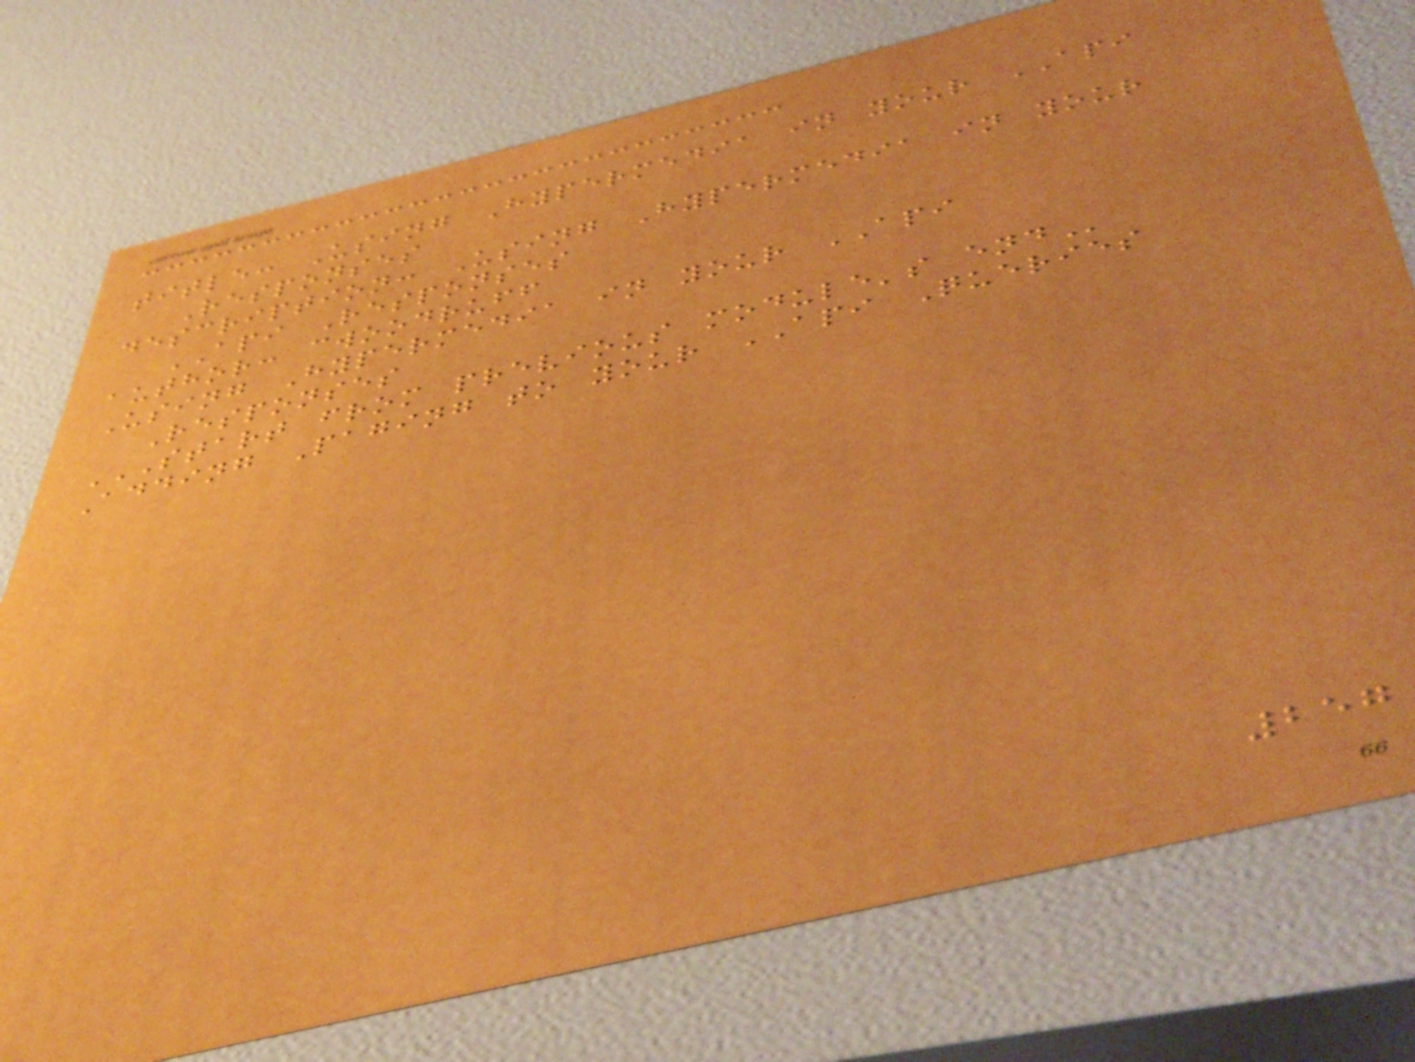title: Using Hypermedia in your API
Responses
description: Using Hypermedia in your
API Responses
author: cwoodruff
Using Hypermedia in your API
Responses
START FROM PREVIOUS MODULE'S END
Adding Paging to your API Queries
257
